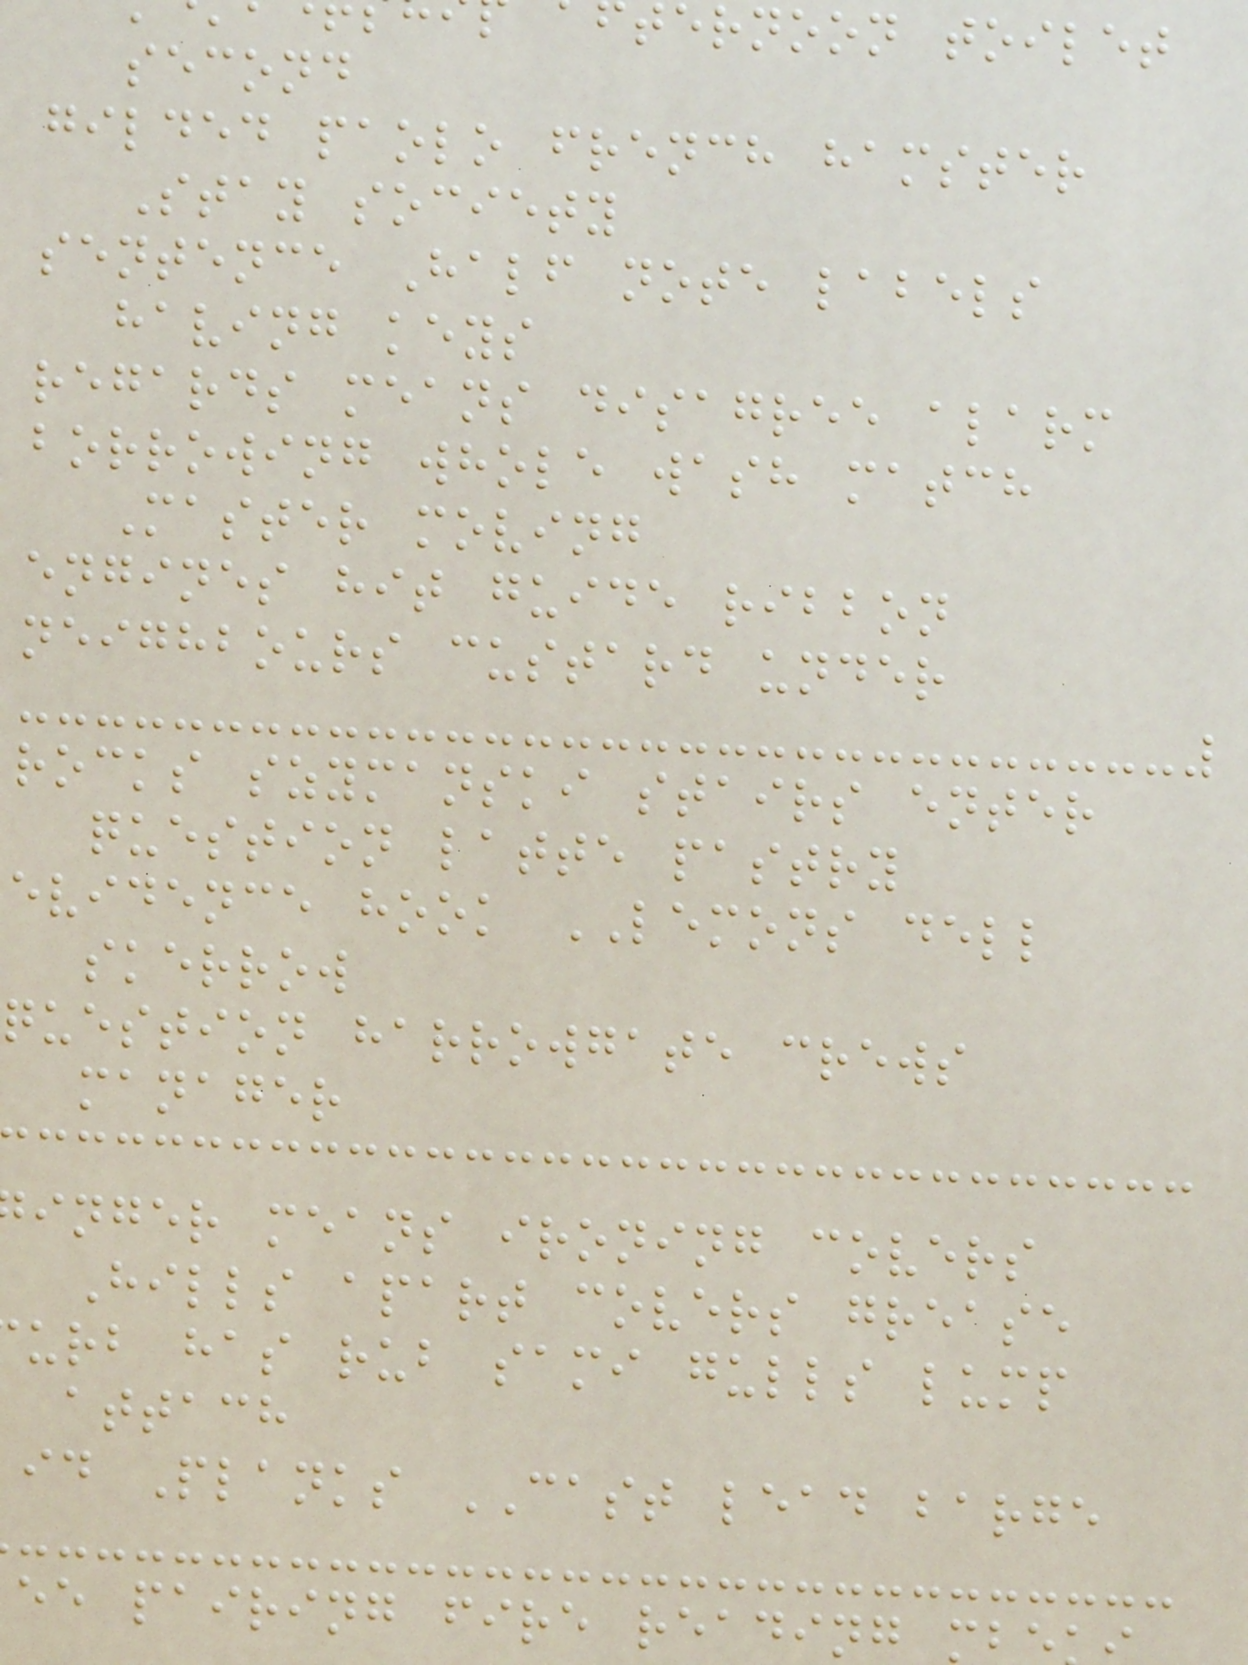ternoon toilet
second
gilded paolo french hamster
Stay society
sentence Half note labels
having keys
regards means disagree alarm
borrowing whole wash match
Master moving
engines hit guide ribbon
neighbours custard under
rocks szymanski stairs enter
question latte pastry
evidence hook LEMONS dell
skerrow
question harrowgate crews
manager
inger means ironing covers
Hills apart covers grease
urb has rub sami gulls lump
attach
id Planks CAST lead barge
ee pairing fire reading m
